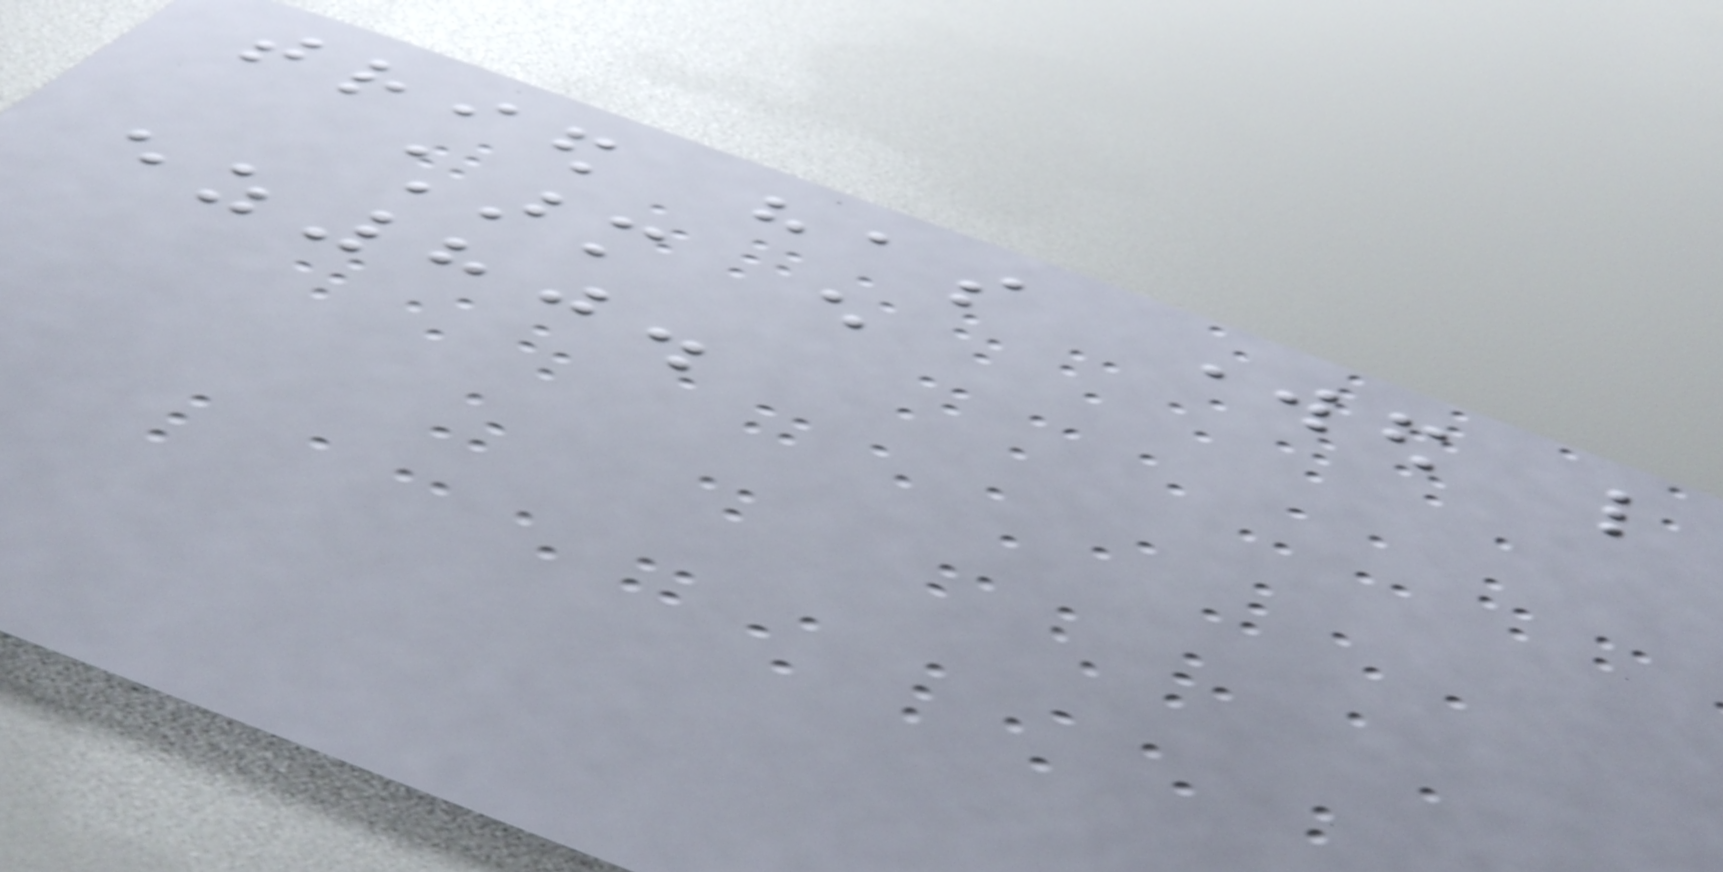tried has worked like
charm every
ez80.
